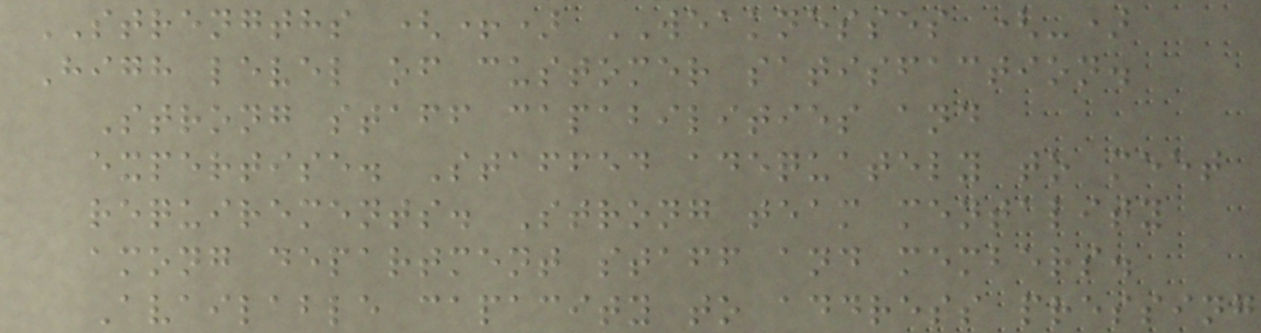STRENGTHS (+) WEAKNESSES (-)
High level of customer satisfaction.
Strong staff capabilities and
expertise. Staffed adequately to meet
requirements. Strong team mentality
among department staff and members.
Available capacity to address pressing
